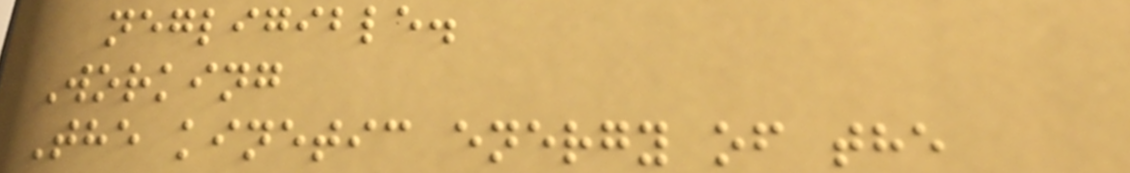negligible.
Working
The kinetic energy of the
